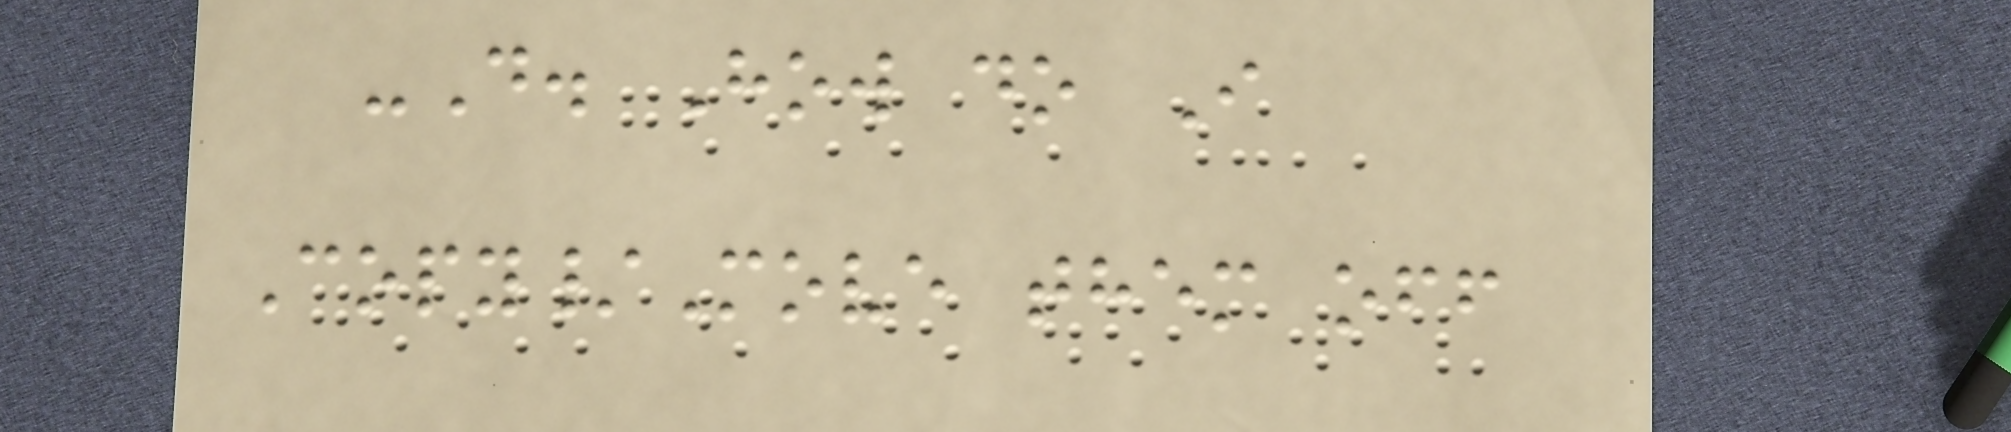-D. How do I
Copy/Move them off
